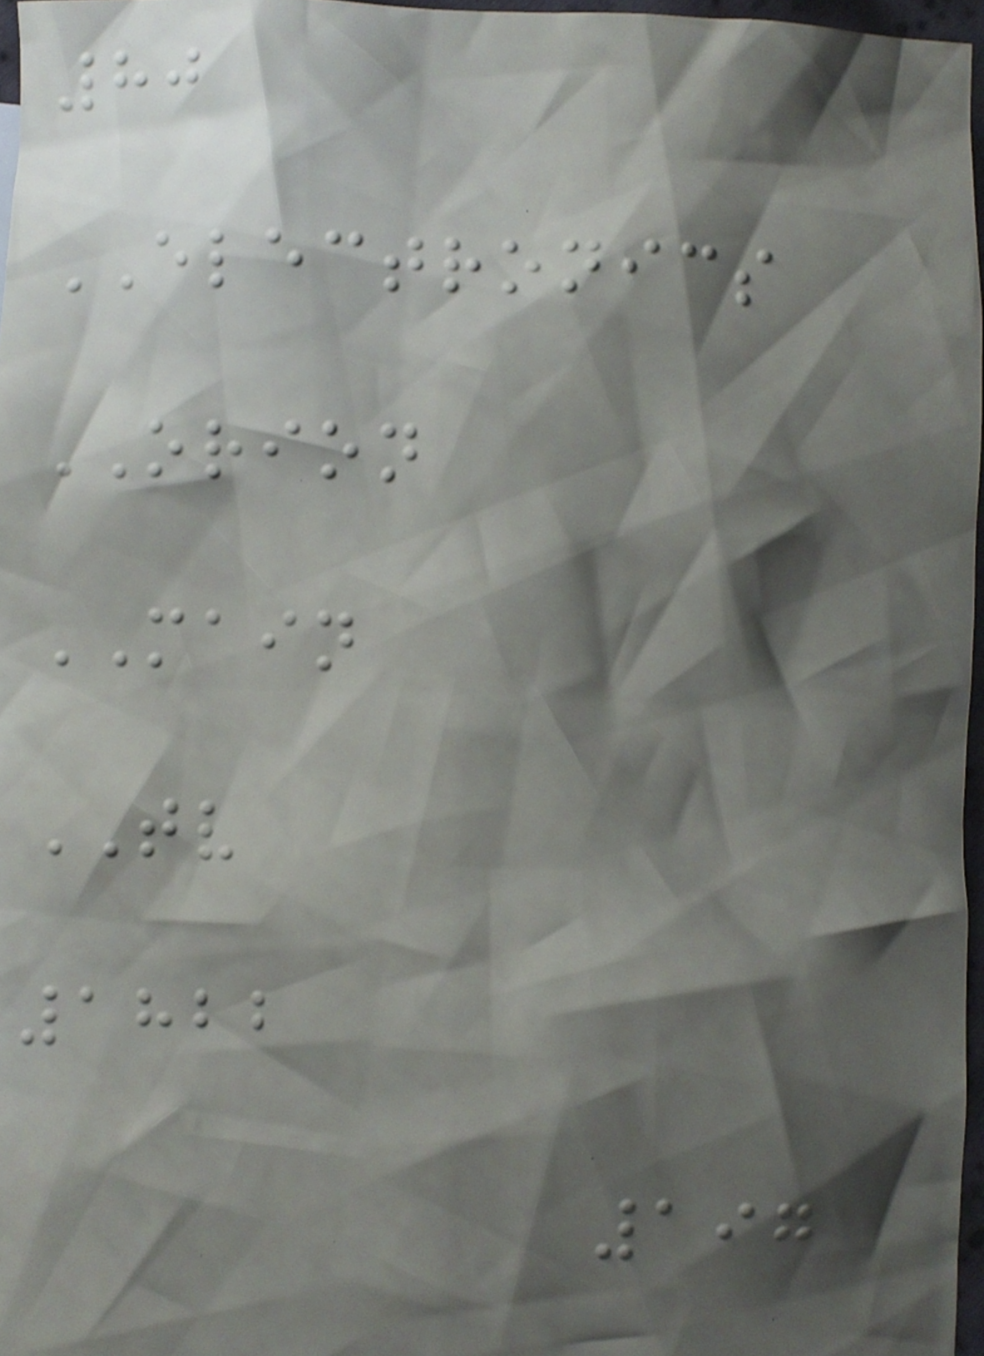80
ELECTRONICS
ORION
MAIN
TV
1822
197
